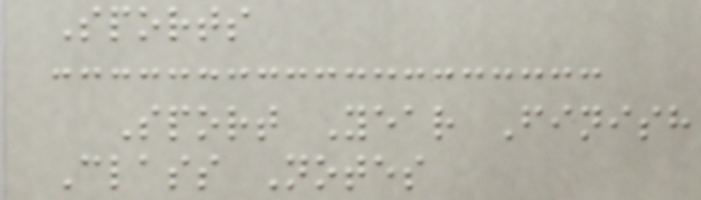Sports
Sport Year Finish
Class Notes
